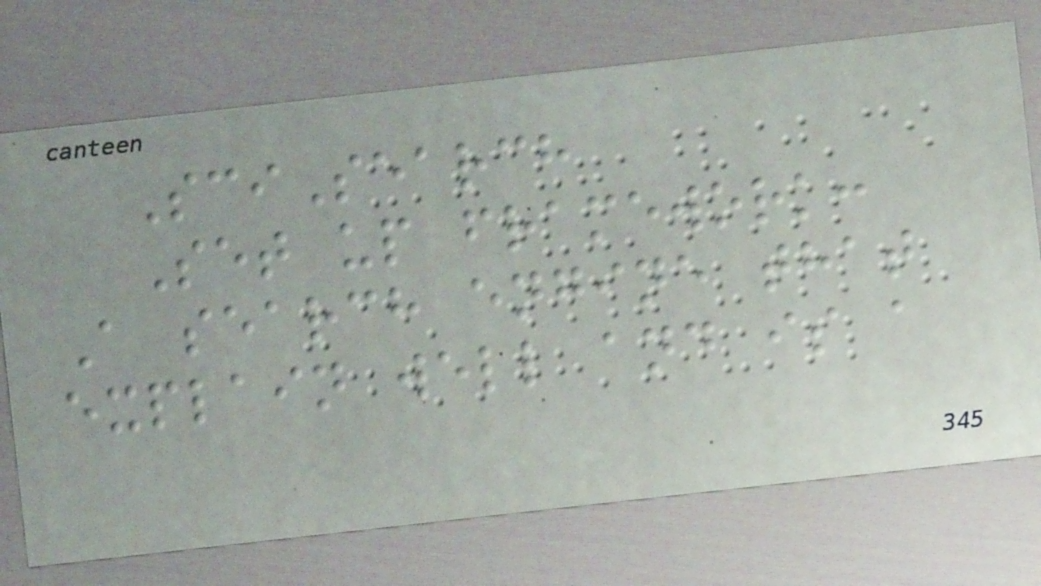SciSearch
Set up framework:
A search engine that
explain well and is a
